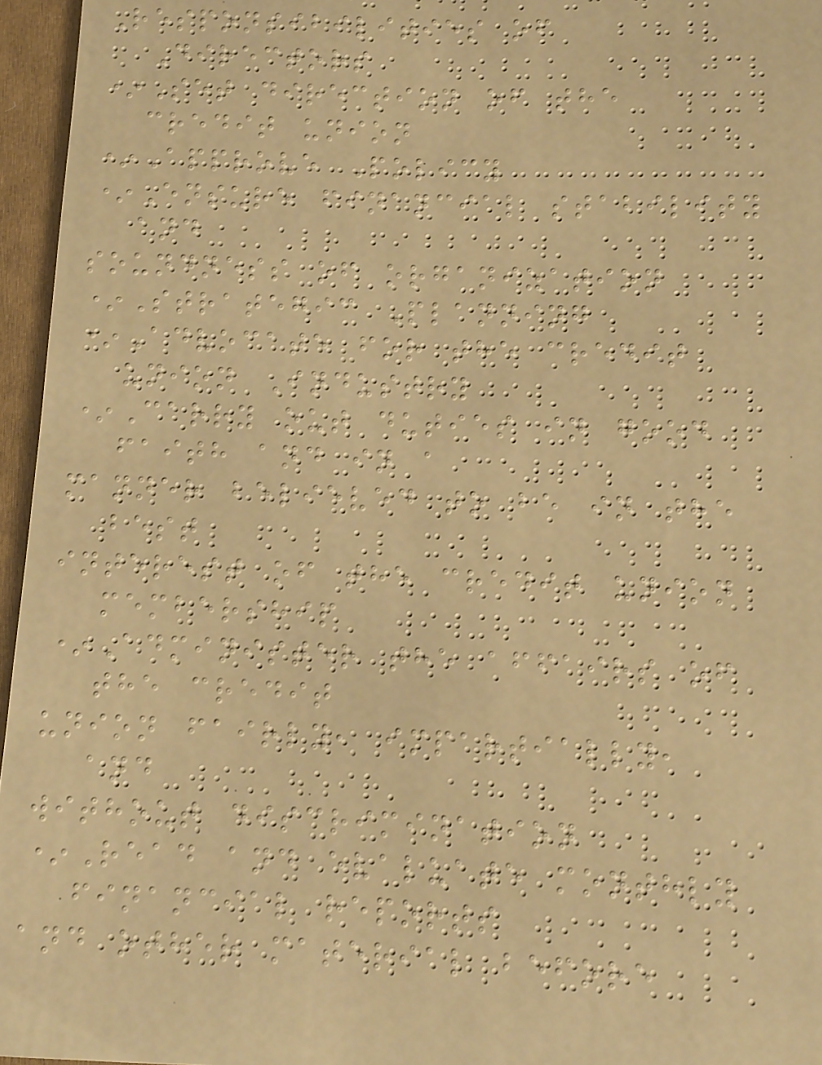Responsibilities of
Directors
*Set direction of the
credit union
*Approve Policy
*Ensure financial stability
and
soundness of organization
*Strategic Planning
*Advocate for the credit
union Industry
*Carry out duties in good
faith and in a
manner believed to be in the
best
interest of the credit union
membership
*Administer the affairs of
the credit
union fairly, impartially,
and
without discrimination
*Read and evaluate monthly
financial reports
and other material before
